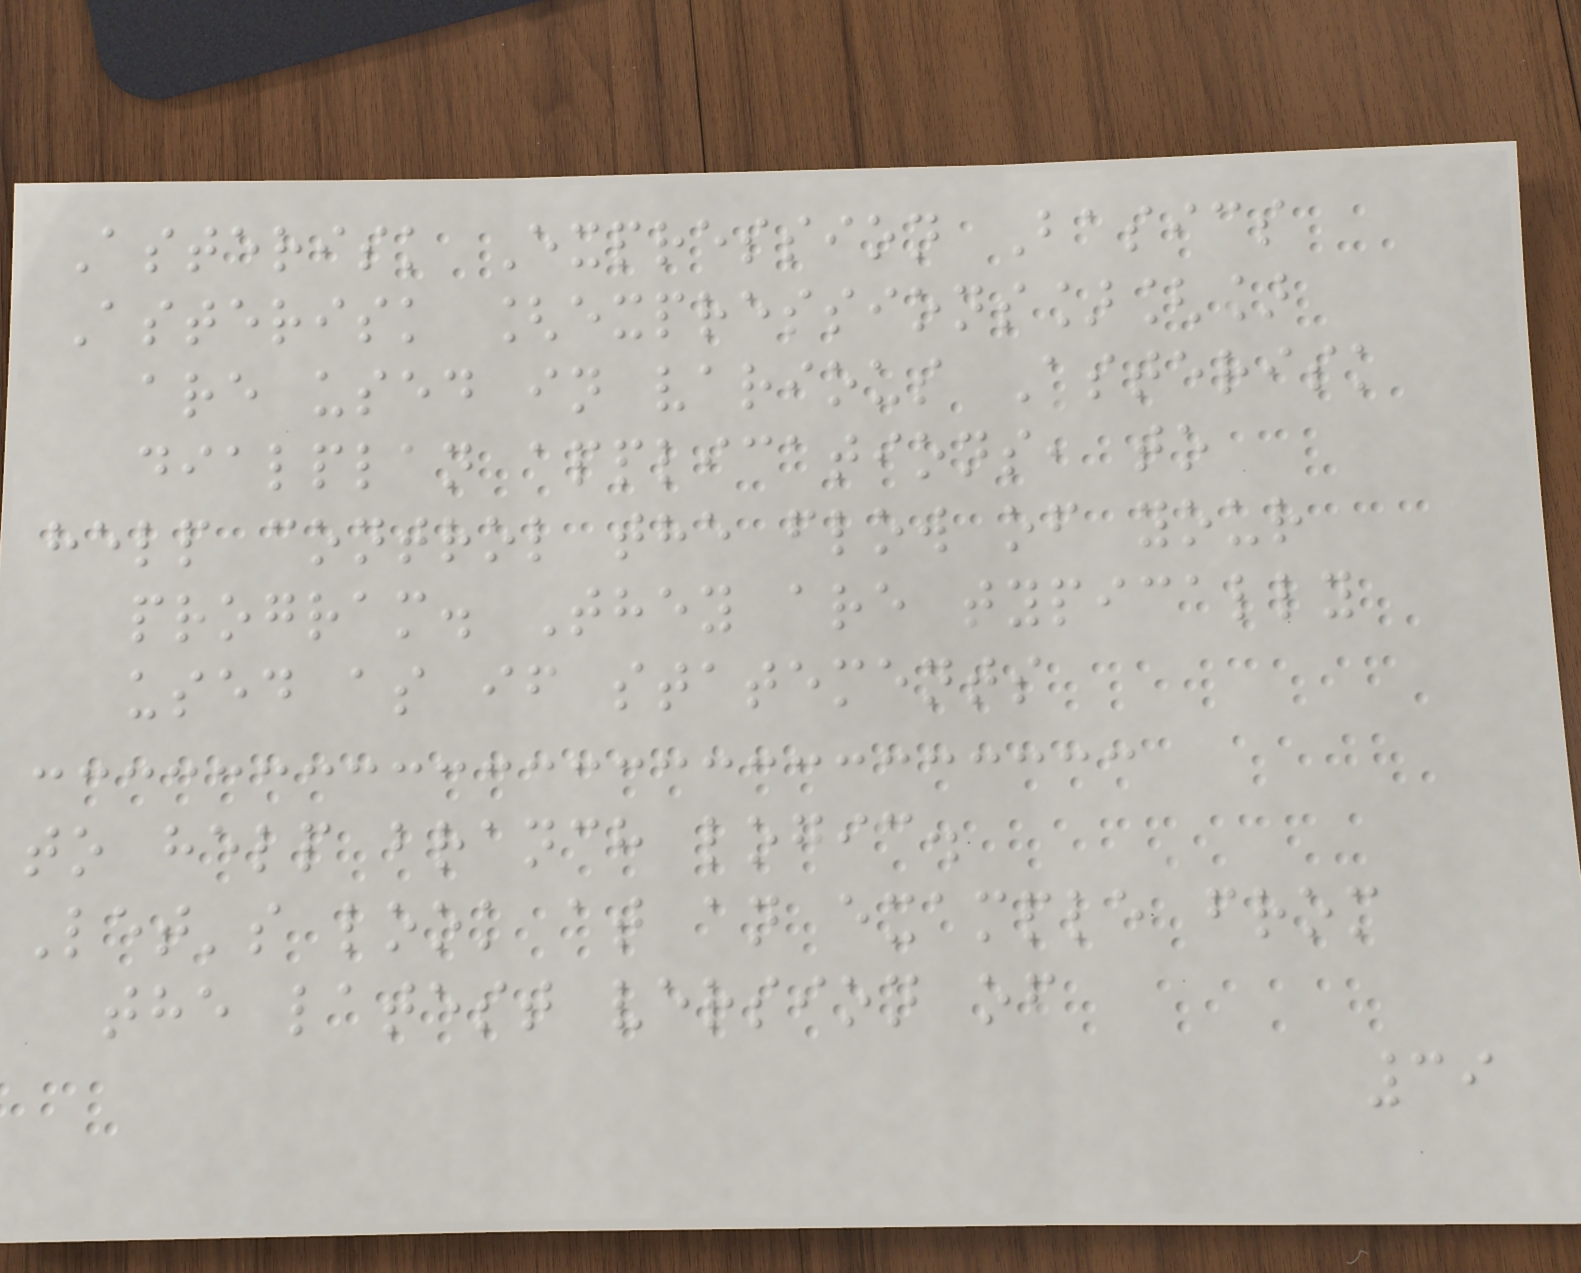Asterisk Expression Basics
Asterisk [expressions][]
are used in various Asterisk
dialplan applications, to
help control the flow of your
program. They are typically
used as if statements
to help branch logic.
Let's look at an example from
the latest version of
39
